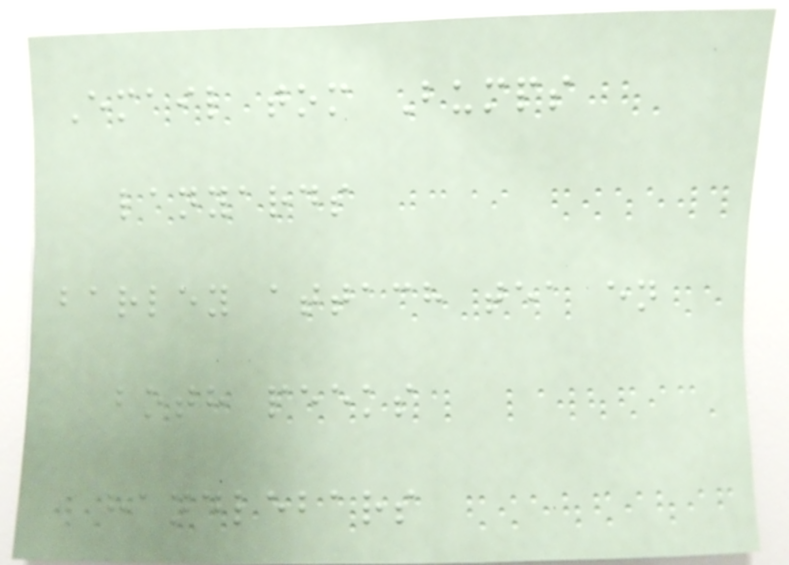Email tom Bumps
lanyards
barley attach tea en
both peeks
handlebars
